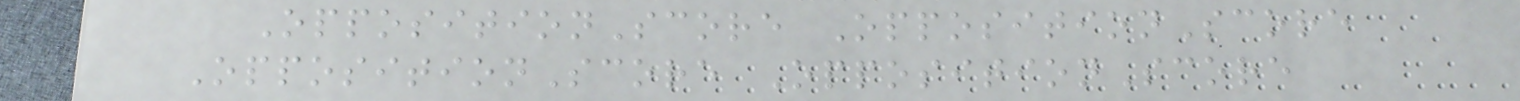OppositionScore OppositionScore
OppositionScore OppositionScore
